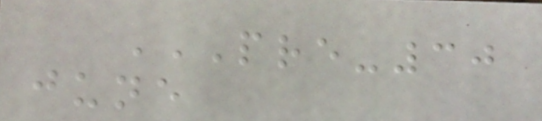PRE-30
JUNE
